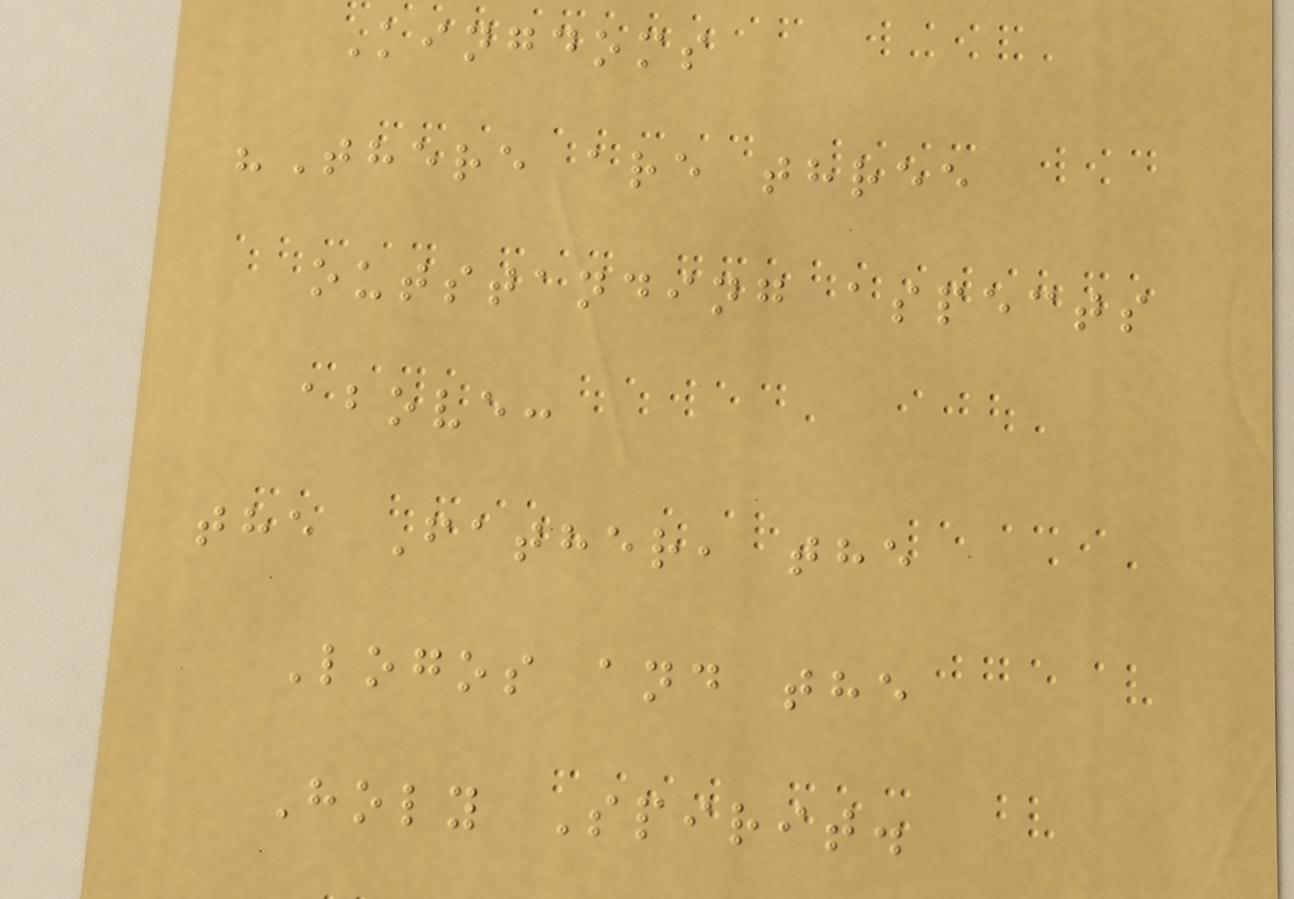Kingdoms
"There are three
outstanding aspects
above:
the Father, the
Logos and the
Holy Spirit.
